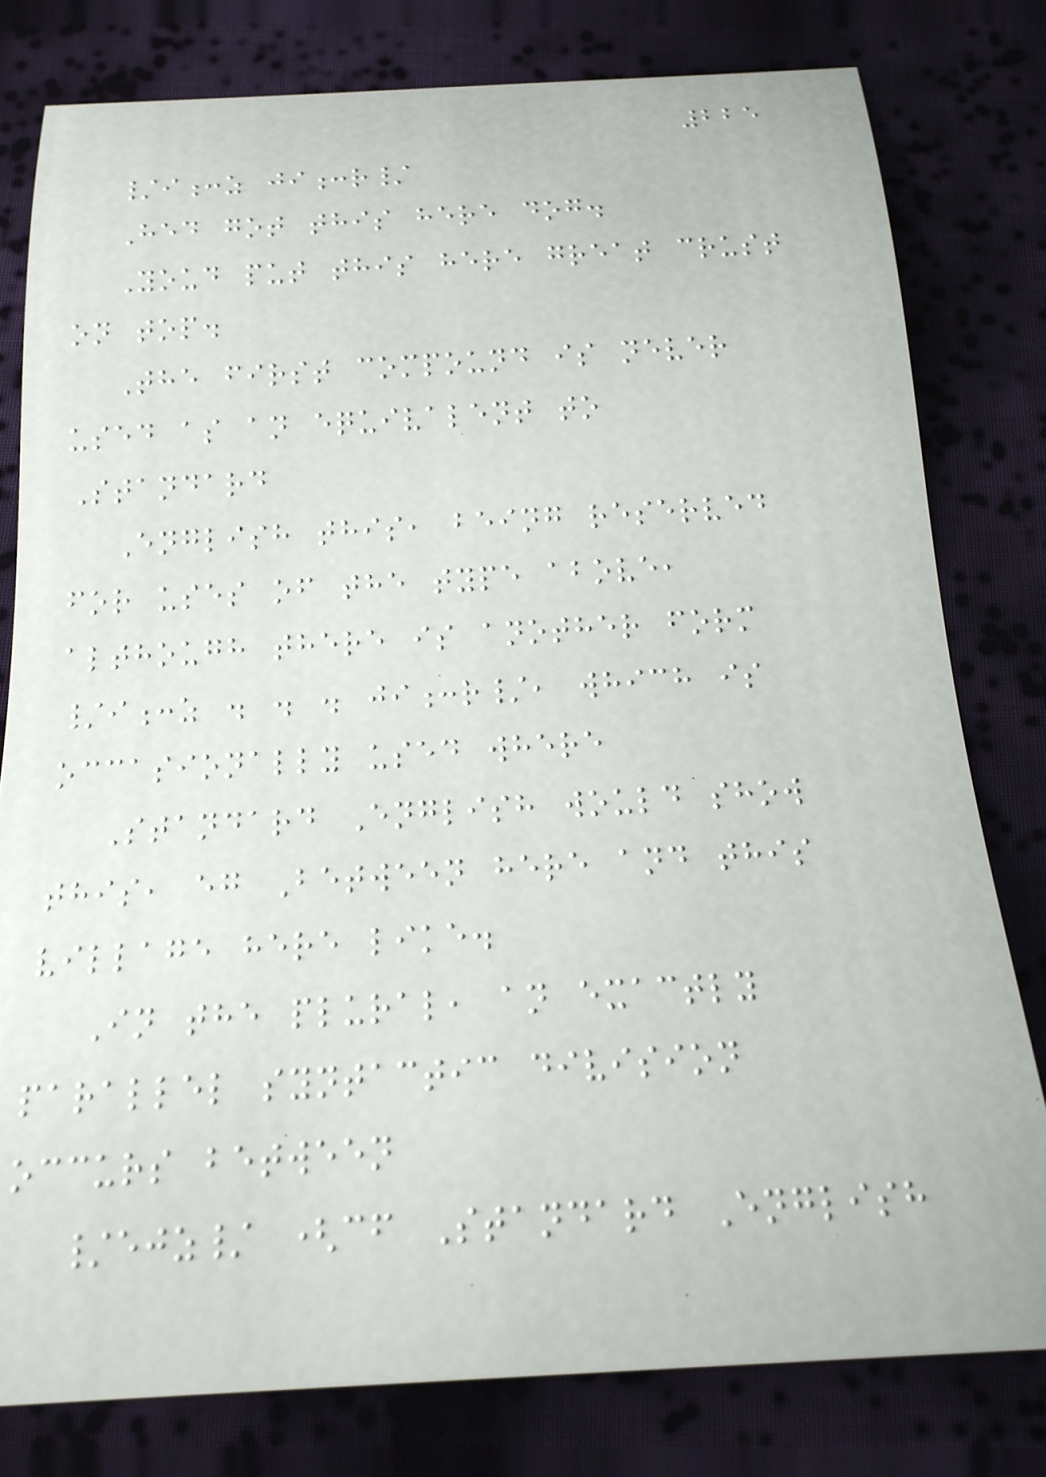225
/i:z ji:r/
Hed got this here dog.
Youd put this here great crust
on top.
The first compound is never
used as an equivalent to
Standard
English this, being reserved
for uses of the type above,
although there is another form
/i:z . . . ji:r/, which is
occasionally used where
Standard English would show
this, eg Between here and this
village here like.
In the plural, an exactly
parallel syntactic division
occurs between
/ejz/ (cf Standard English
